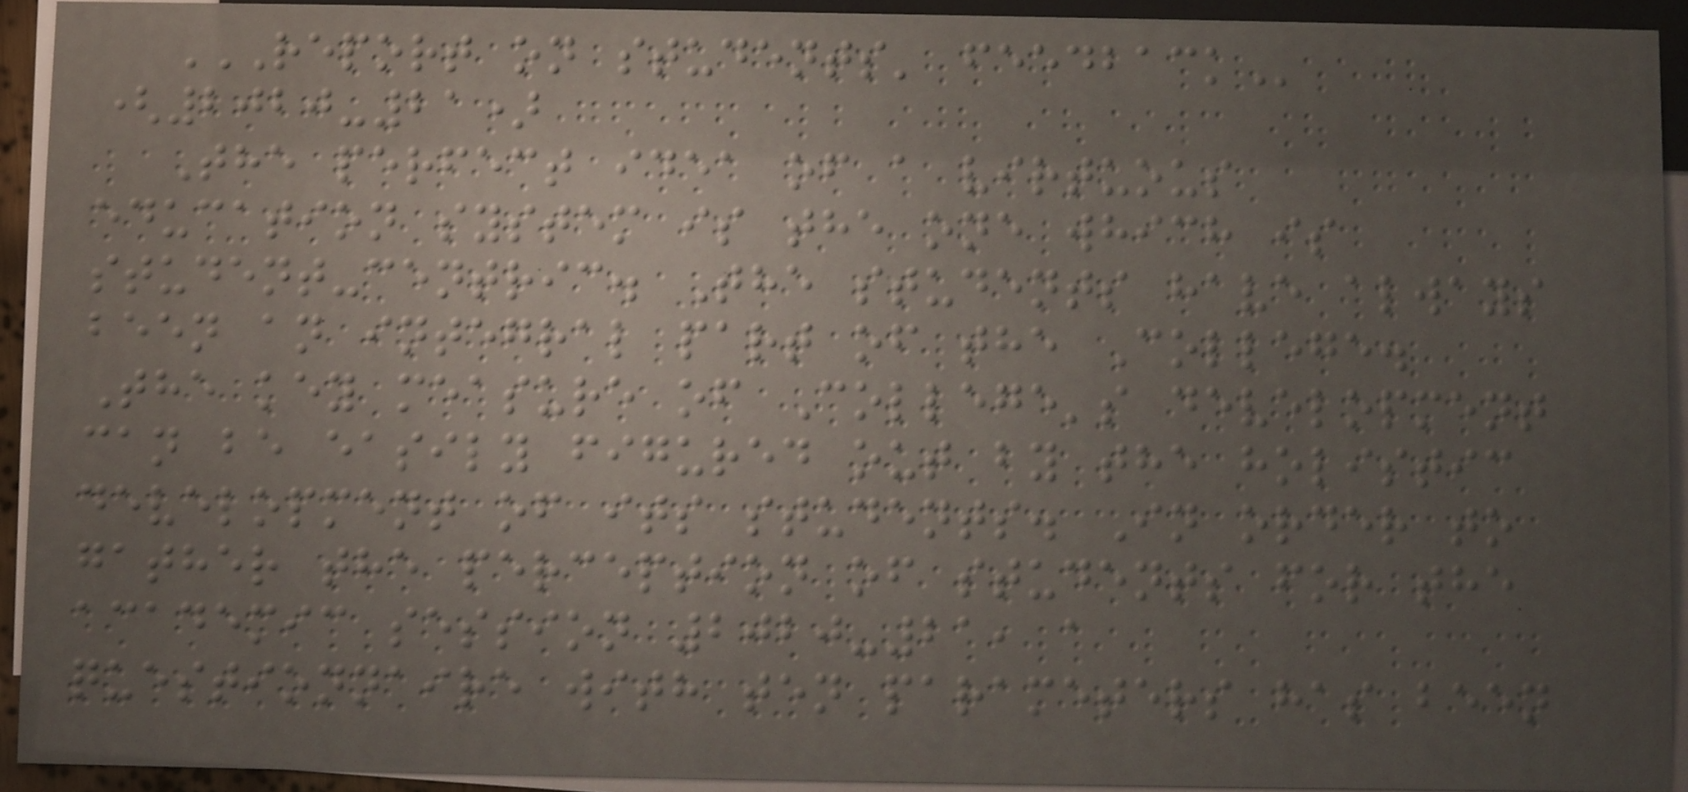REPORT ON STUDENTS' FEEDBACK
(2020-21)
The perfect idea of a virtuous
education system is the one which is
student-centric. The students have always
been an integral part of the College.
The key measure of College's development
can be easily figured out by the holistic
development of its students. In order to
gather the perception of students for the
academic session 2020-21, a
questionnaire with ten parameters has been
